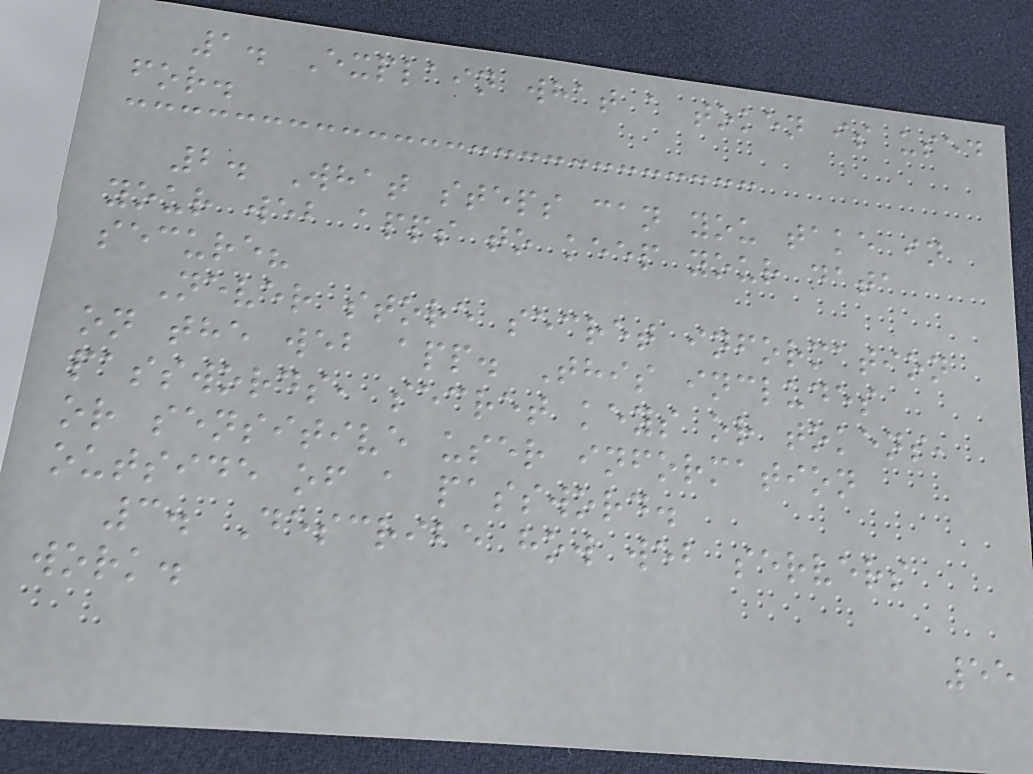1. Explain what a token is used
for.
2. What steps can you take in
your web apps to keep your data
secure?
Never store secret information
on the web app. This includes
passwords, secret keys or tokens,
or sensitive user information
outside of a password.
3. Describe how web servers
work.
55
